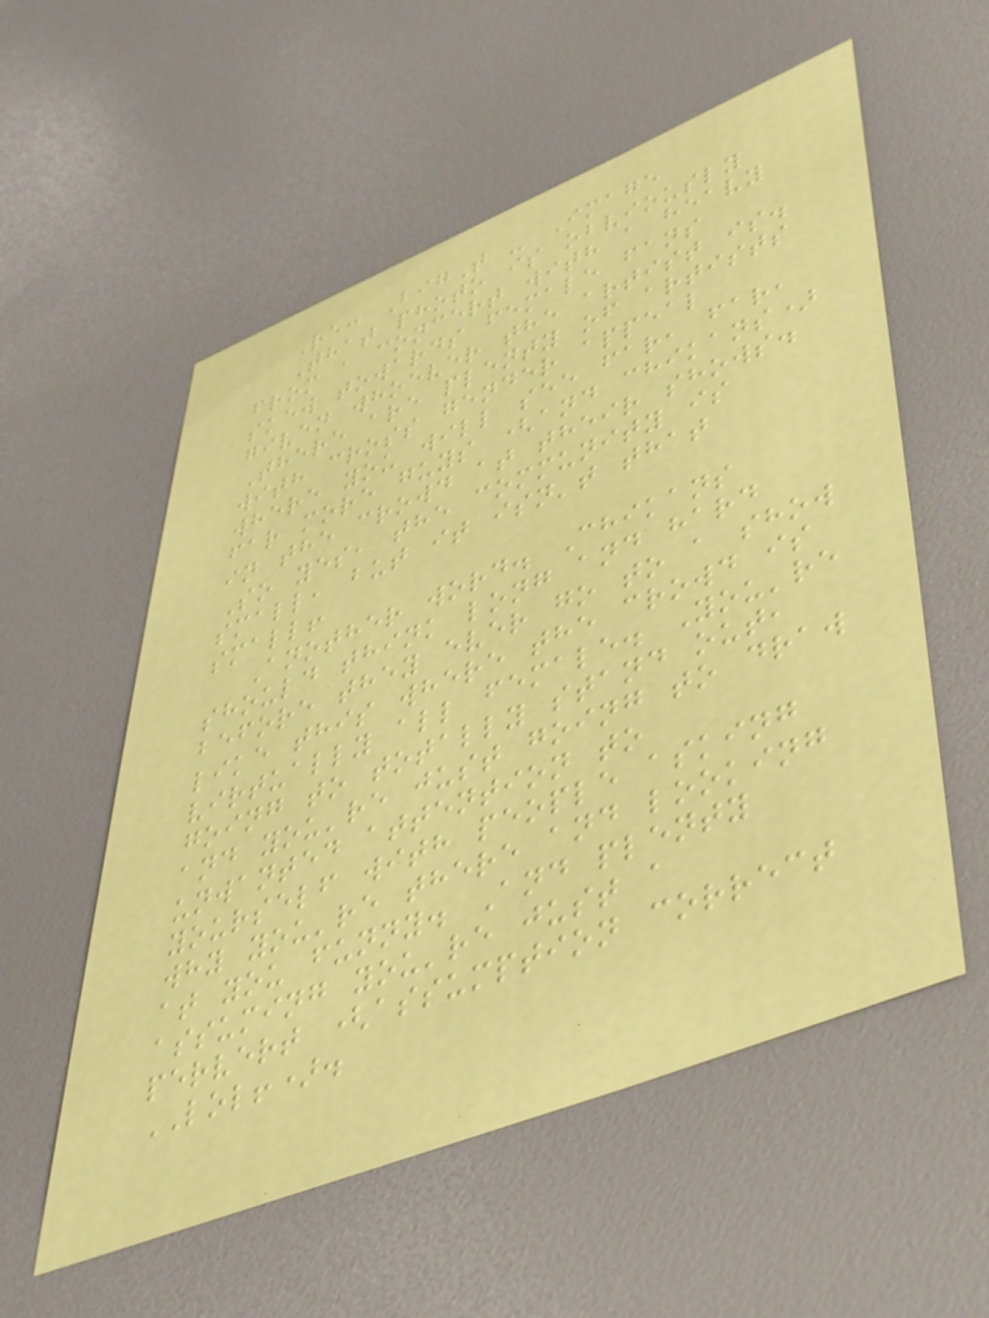Re: BigT - Image
That photo is obviously
from a concert with a heavy
skew towards female fans
given whoever the artist is.
There are plenty of artists
with cross gender appeal
where you will see far, far,
far more guys (and chikans)
in the crowd at their shows.
So yes, the community is
small, but it isn't that
small!
Another word. Chikans
should think long and hard
before they ever go to a show
like this where the crowd is
virtually all female. You're
going to totally stand out,
and you're just going to draw
unwanted attention to
yourself with people asking
why you're there and looking
at you funny. And plenty
assuming you're just a
pervert (assumption correct
LOL!).
